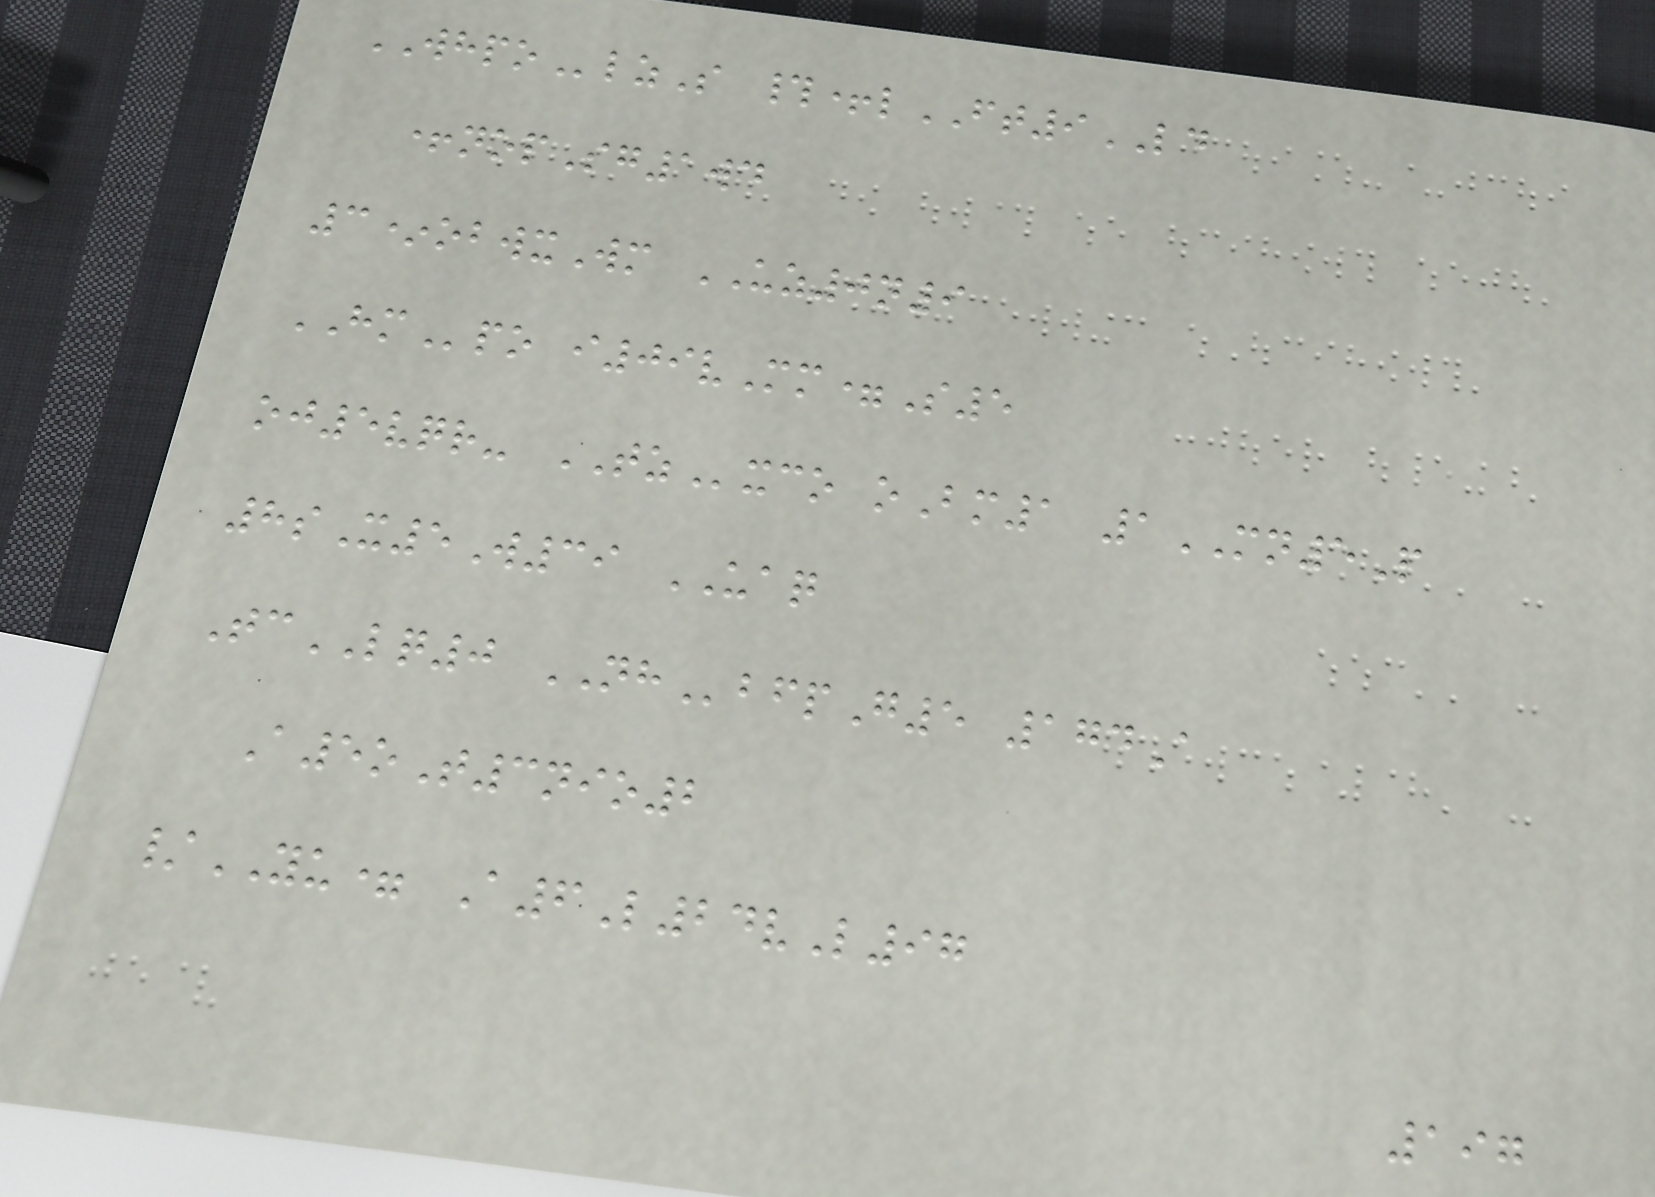WHPOlzS #+lFT9LD
+nopSg1wd
3*obwxWm UZ0n9
HMpo i09vMm=S5
oj5vqr- TZxco oBm1 1MN5P
8sX5W39 UAQ
TcLQ0 NHbfpG5 174A
A5oT3nio2
/YU= A6L24vL97
197
